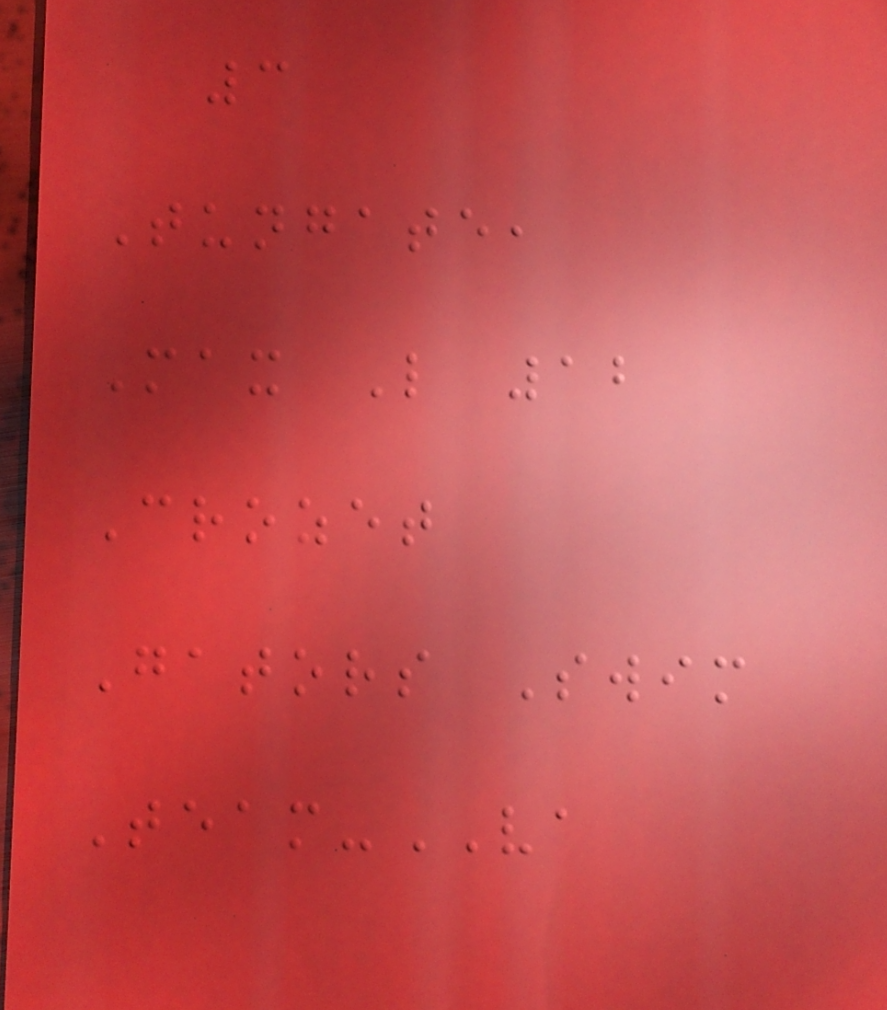3
Tungate,
Max L 12
Crozet
Gators Swim
Team-VA
